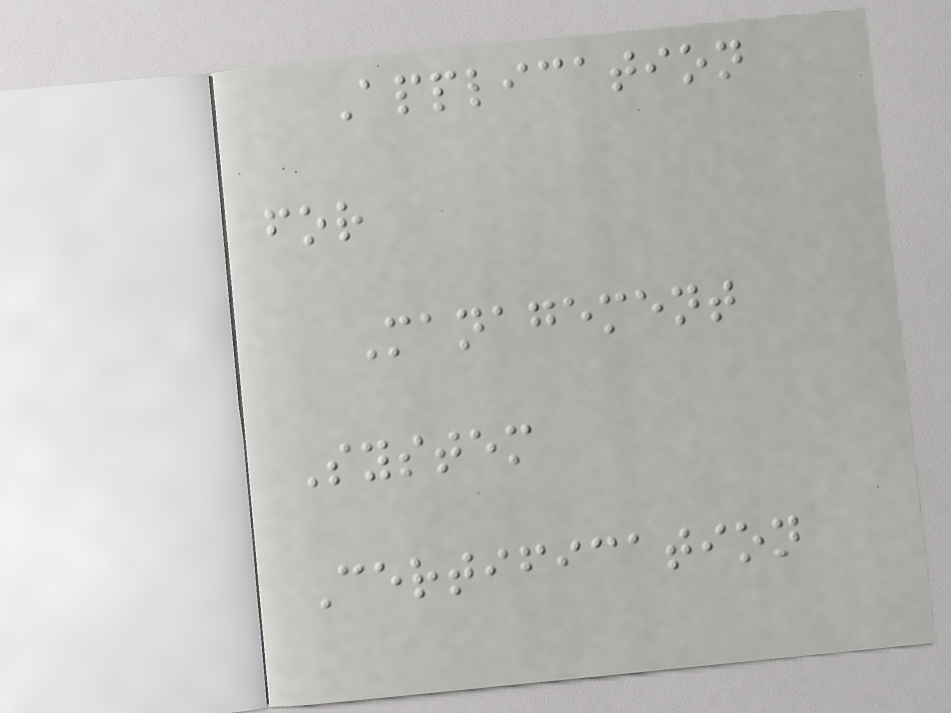Application
for
Management
System
Certification
